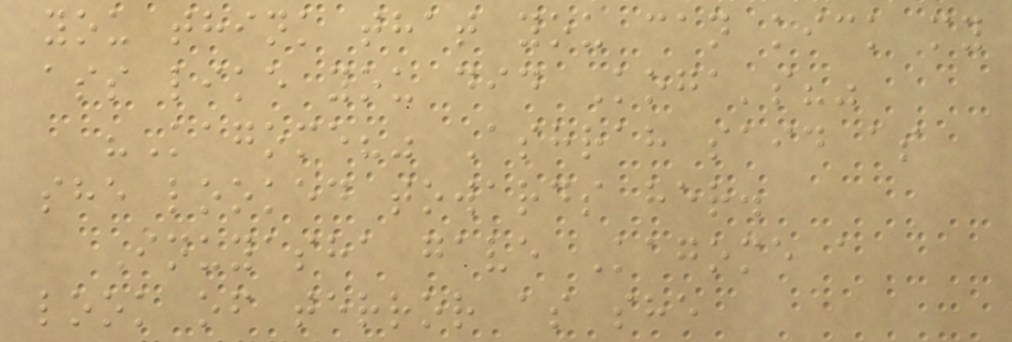you think that you can kick my
ass like you did Koga's?"
"Kagome?" Ashrah said as
she looked towards her.
Inuyasha gave Kagome a
look of terror as she
